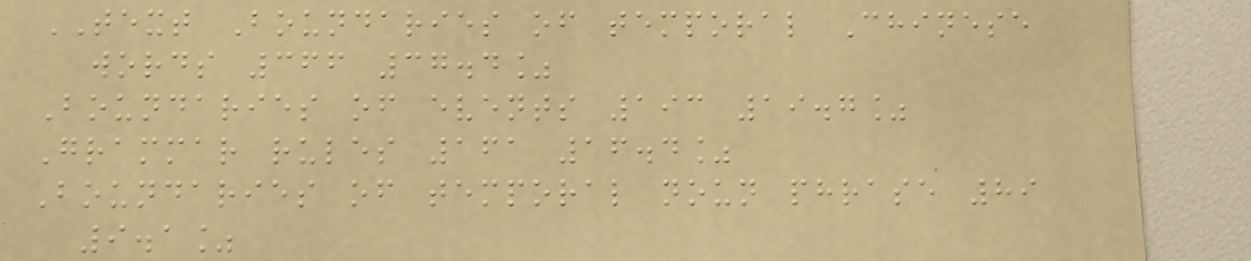TEXT Boundaries of temporal Chinese
words 366 37.4%
Boundaries of events 193 19.7%
Grammar rules 161 16.4%
Boundaries of temporal noun phrase 89
9.1%
